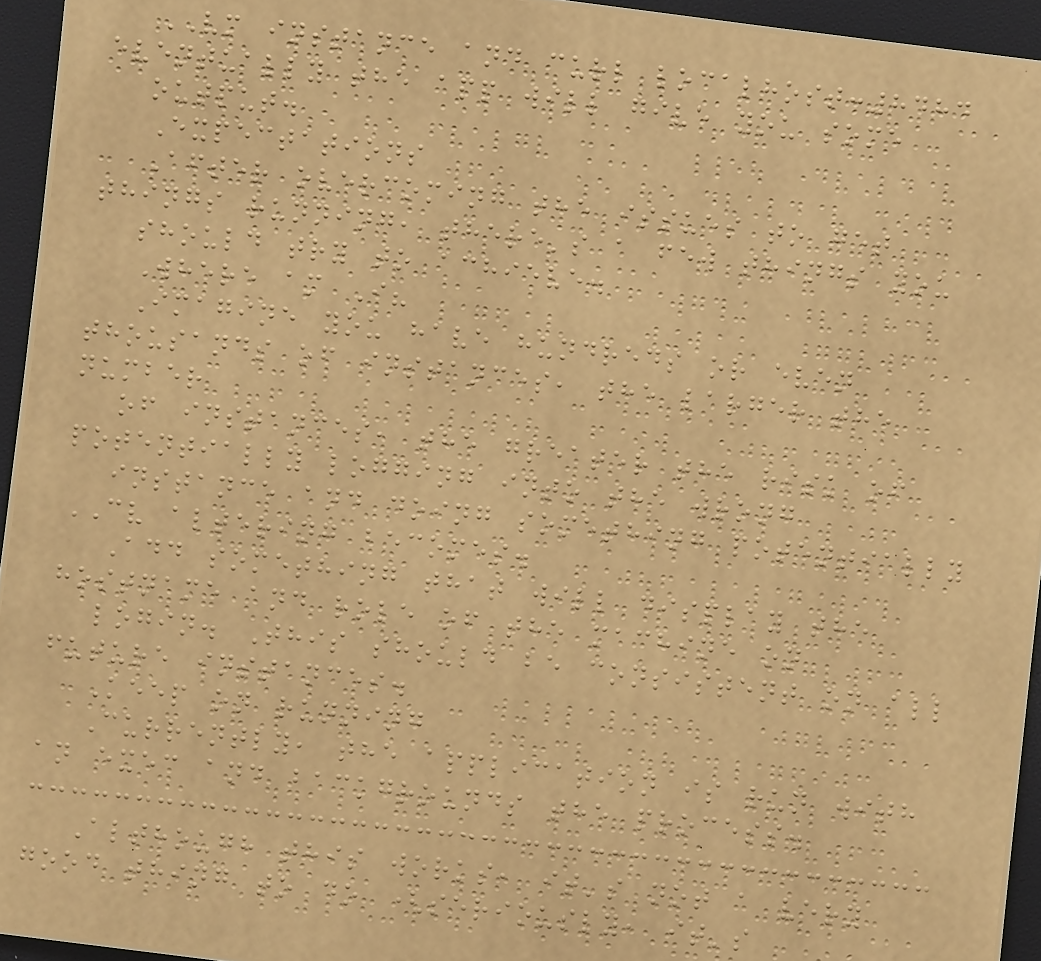VM instance and curl localhost:8484
eventually the app will give you some
output.
Expectations
After overcoming the issues to get
things running, there's a few things you
should try to achieve.
Where am I?
Imagine you have hundreds or even
thousands of instances, the larger the
number
of instances, the greater the risk of
potentially logging into the wrong
instance and doing something potentially
CV altering becomes.
Add something that will display the
hostname and role of the machine on
login. This should be consistent on all
future instances.
Keep on running
Currently, the application is run with
an exec and backgrounds the process.
Although this works, it's not a very
good thing to do (seriously, it's
